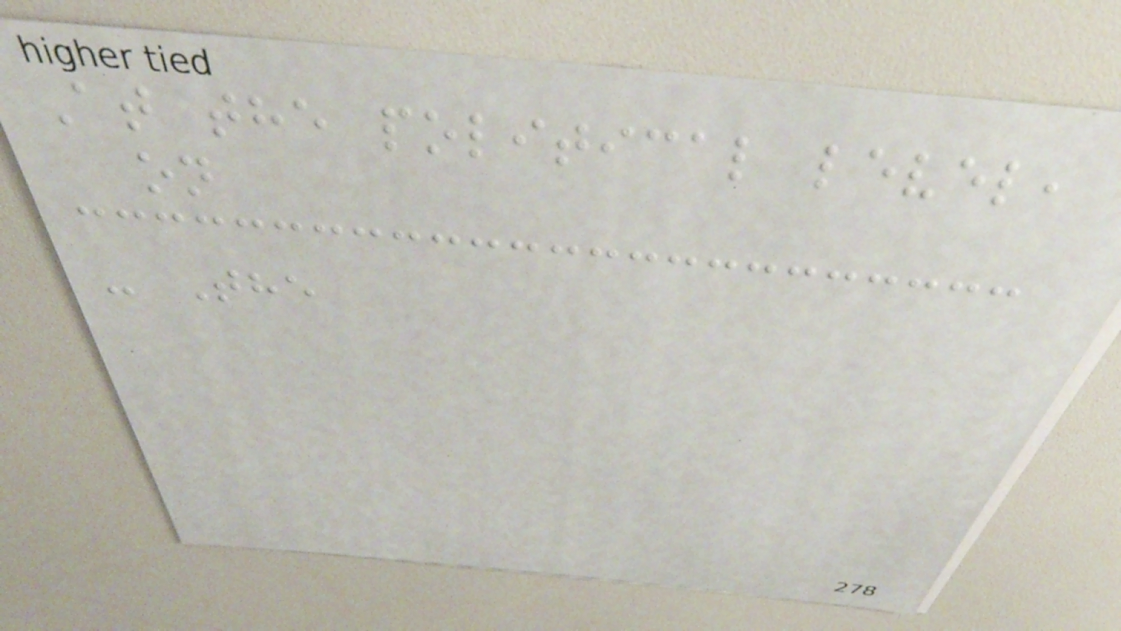At the political level,
on
- The
